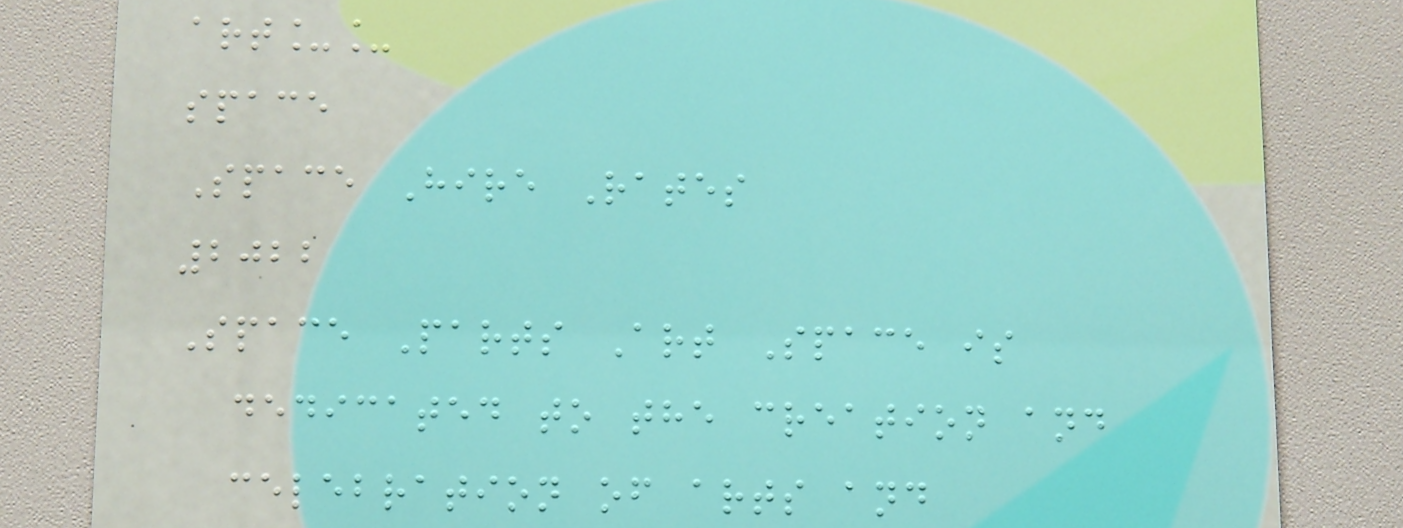art__
space
Space Hire Rates
2022
Space Parts Art Space is
dedicated to the creation and
celebration of arts and
